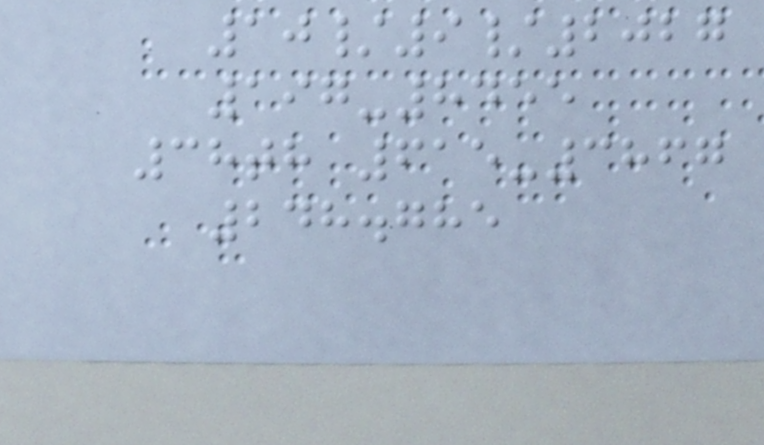10/9/2027
197-8455
38th 615-3867
248.785
